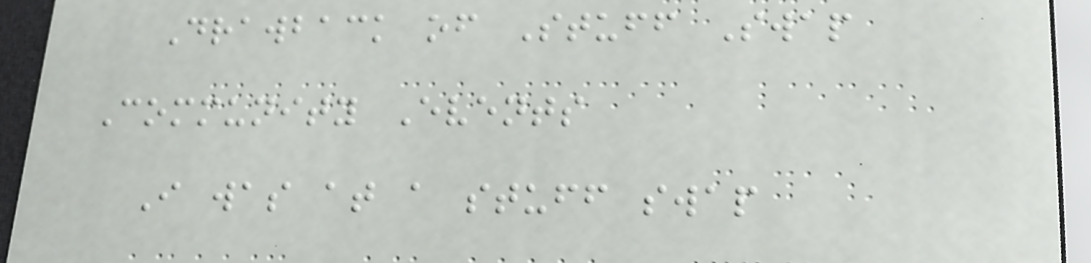Drawback of Stuff Swap
Community Events
I was at a stuff swap
